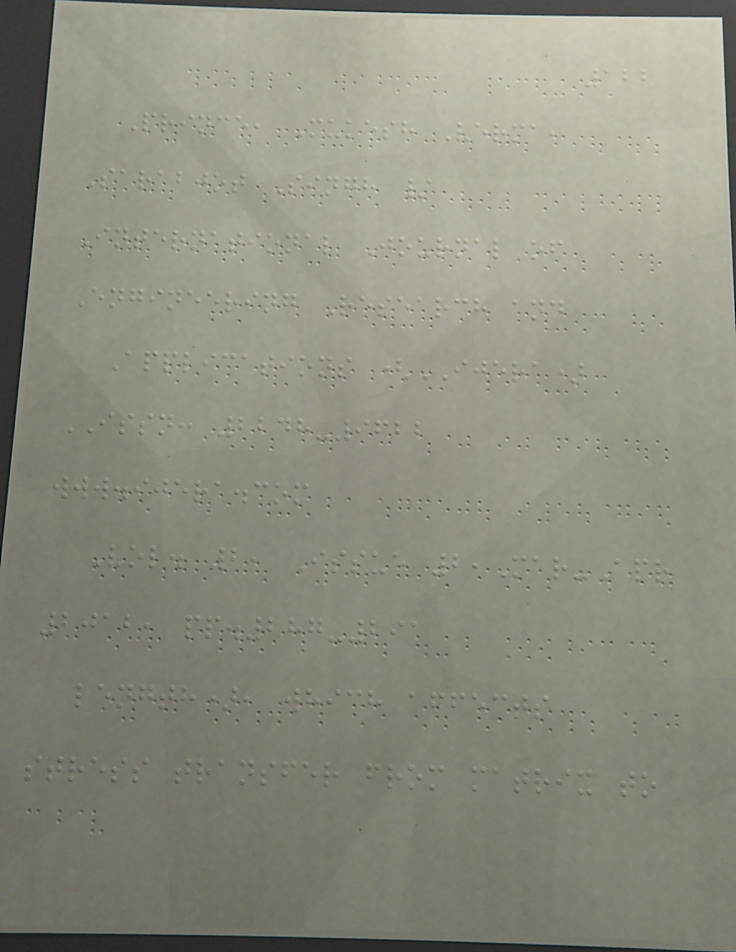122
Prince, Mukesh Verma,
Sarabjot Singh /
International Journal of
Engineering Research and
Applications (IJERA)
ISSN: 2248-9622
www.ijera.com
Vol. 2, Issue 2,Mar-Apr
2012, pp.287-291
length), which affects
stress transfer from matrix to
